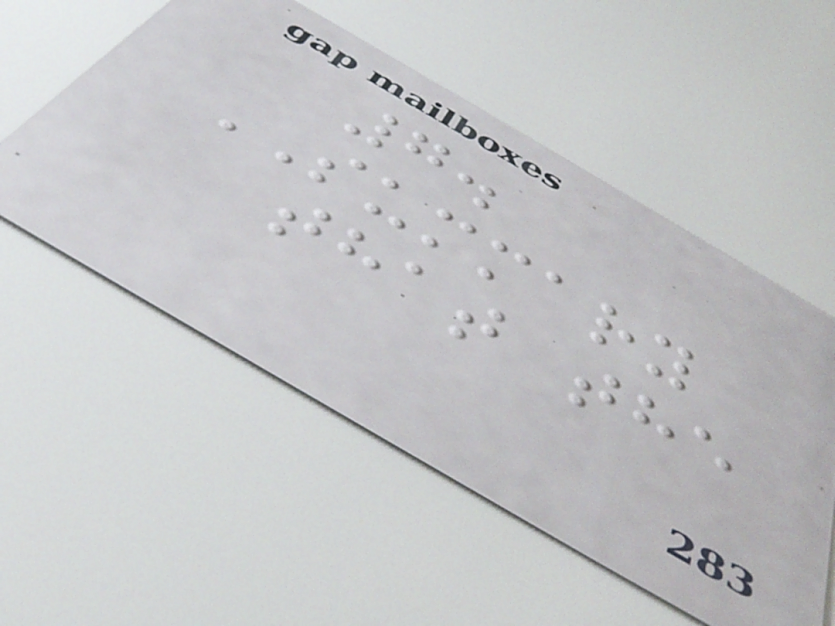7.
SUMMARY
that the
